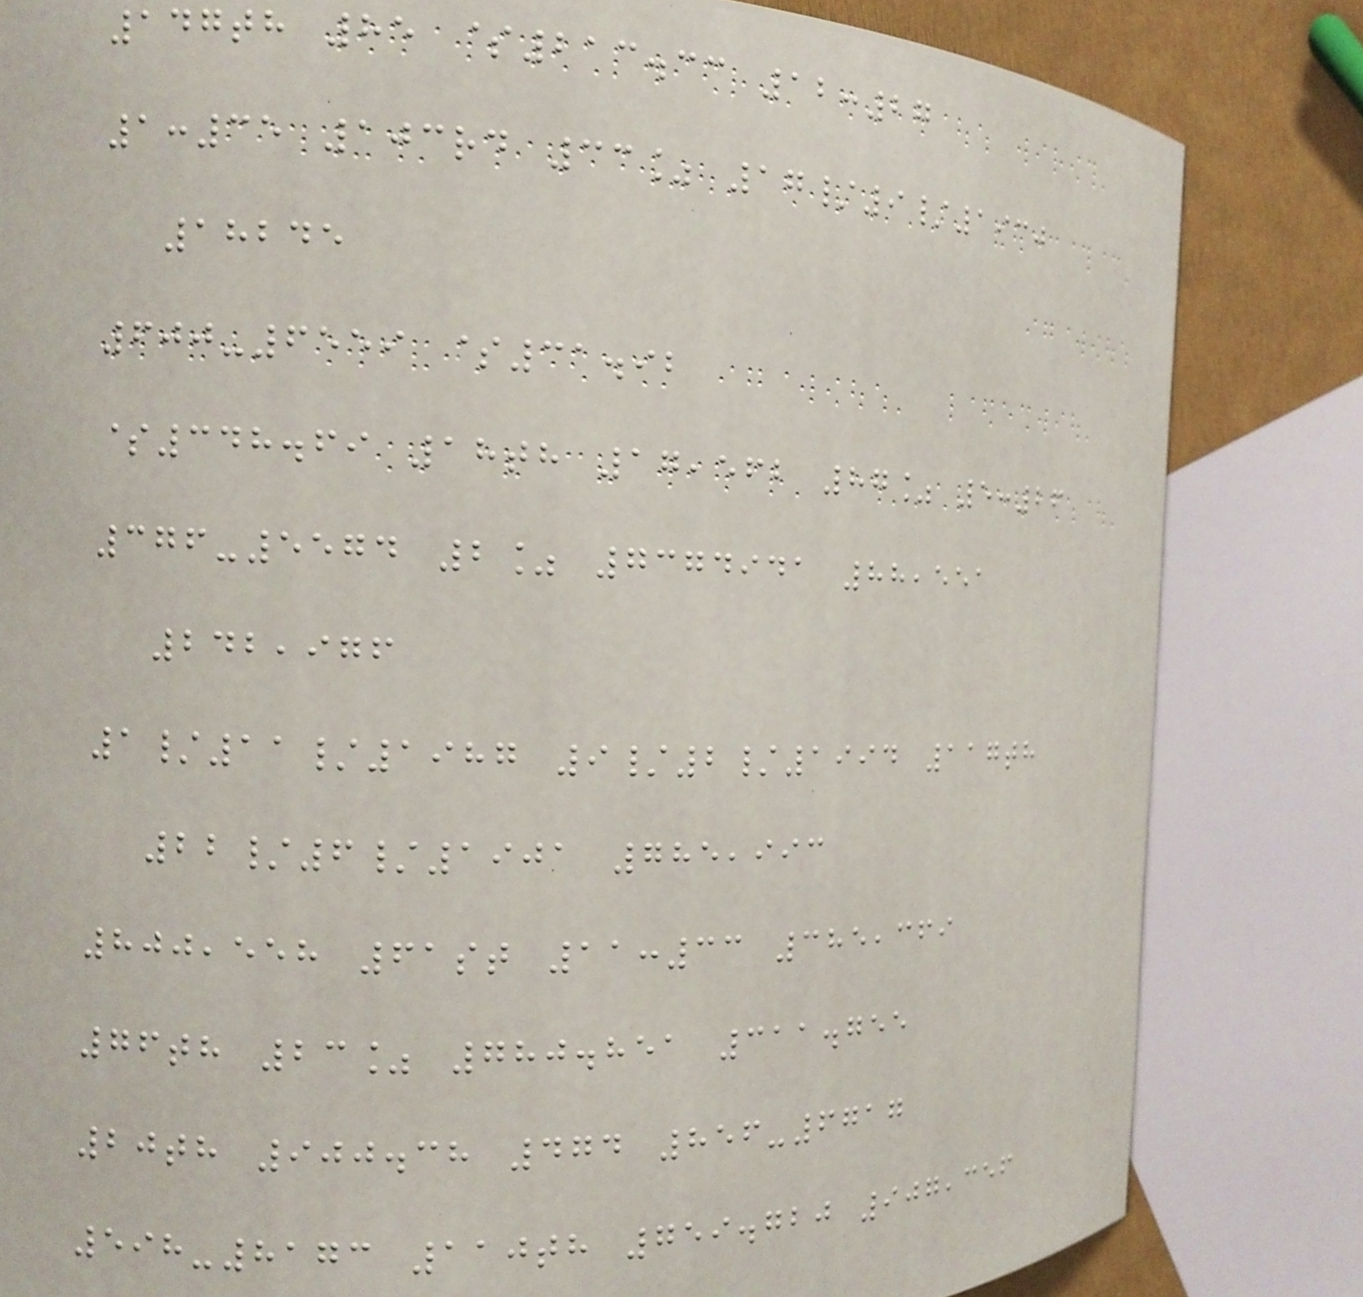147th 85 $213.33 12:27
1:35 103rd 33% 17/9/1930
18245
600-6559 $31.92
$348.69 18th 17,562 87% 5:26
376-5574 2% 7374941 88,551
242,976
1/11/1987 9/2/1994 117th
22/6/1901 785,993
800,558 61st 11:33 385,369
76th 23% 780.851 311.755
20th 900.38 474 856-6717
598-8173 110th 759.720 907,356
